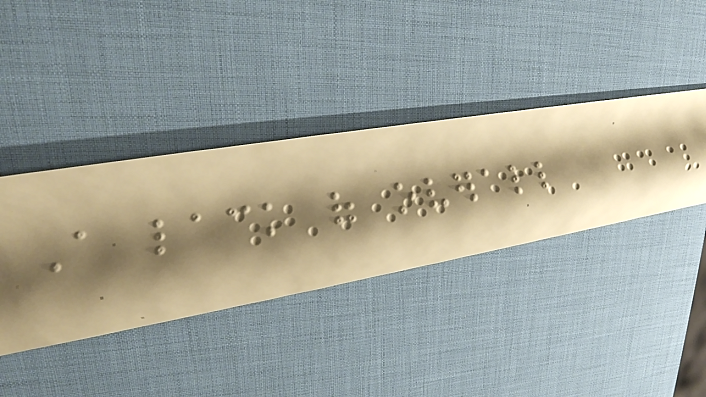A lack of overall
